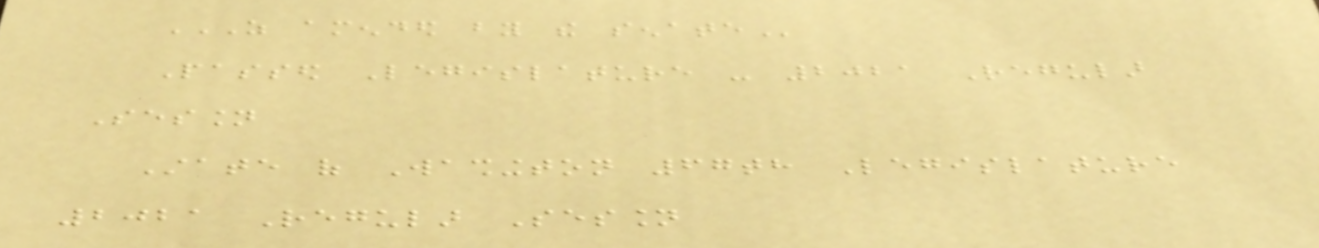AS AMENDED BY THE SENATE
Passed Legislature - 2021 Regular
Session
State of Washington 67th Legislature
2021 Regular Session
